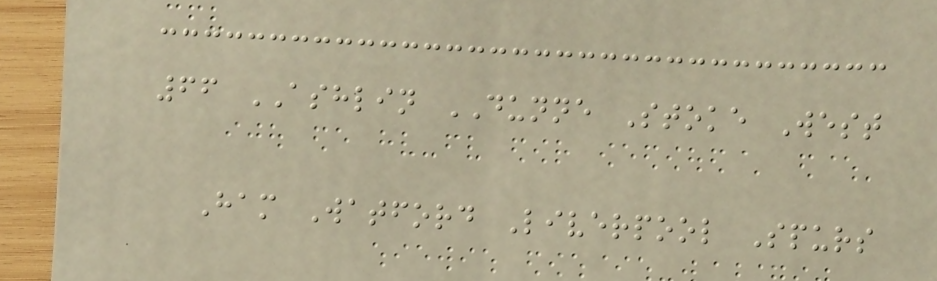66 ASHLIN DUNNE Stoke West
Ham Watford Liverpool Spurs
